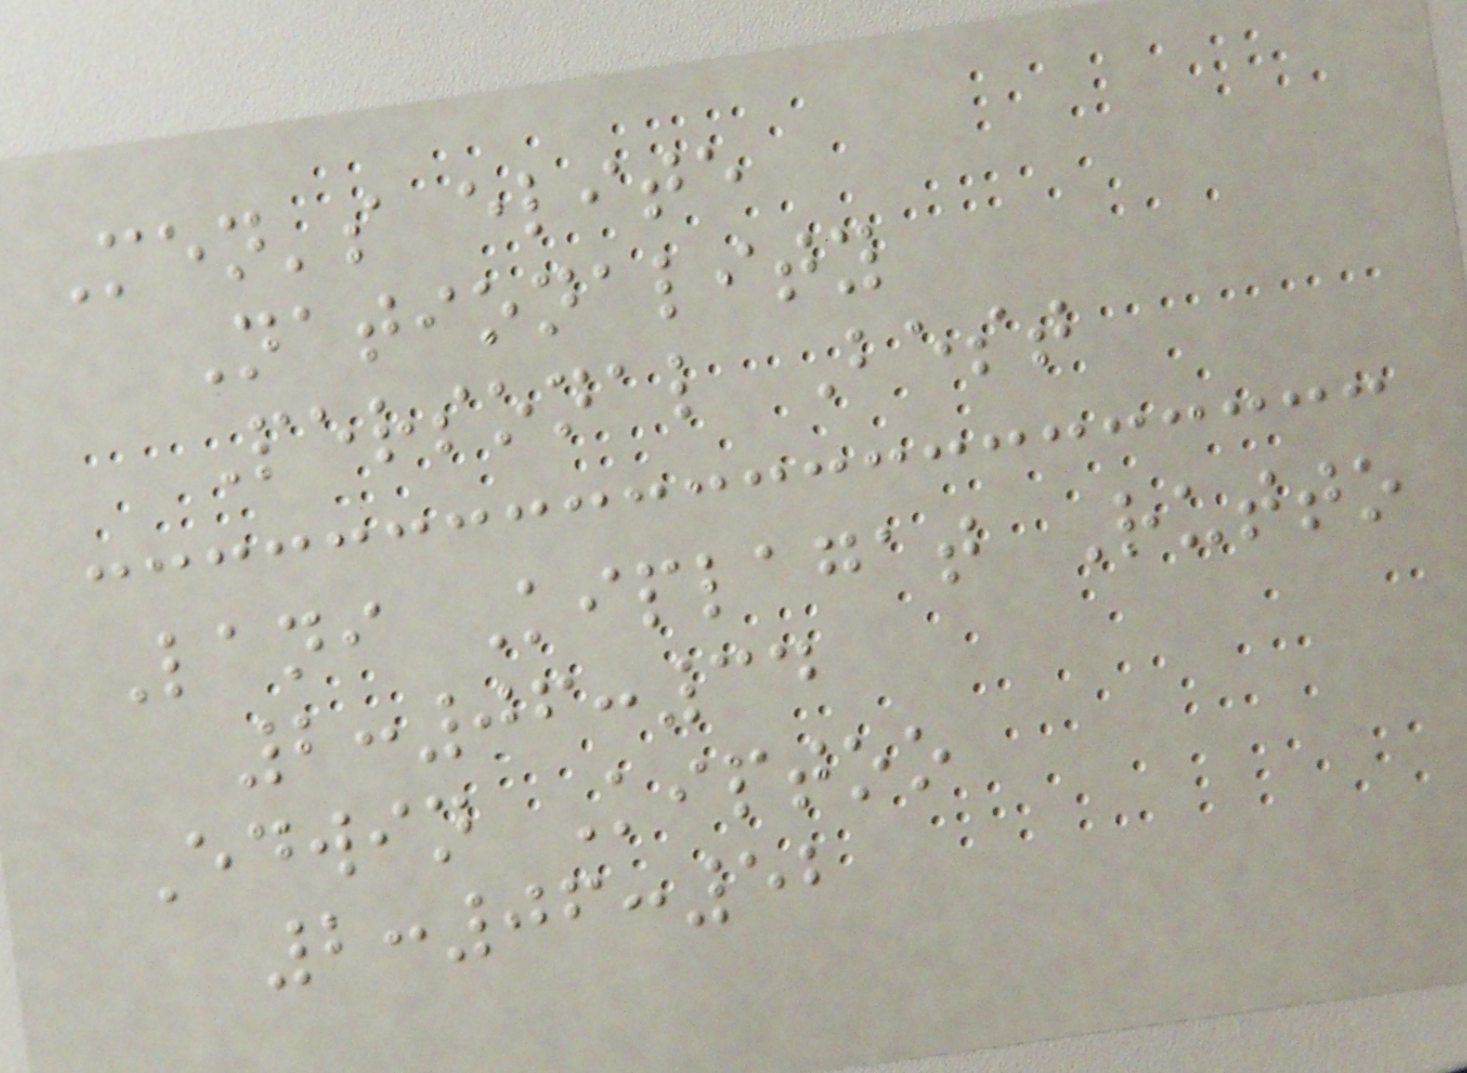Men's elite
Nationality
Personal Best
Lani Kiplagat Rutto
2:06:34
Edwin Kiptoo
2:06:52
